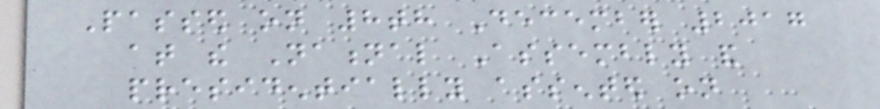Passed on 8th December 2017
at the National Assembly and
presidentially assented on
